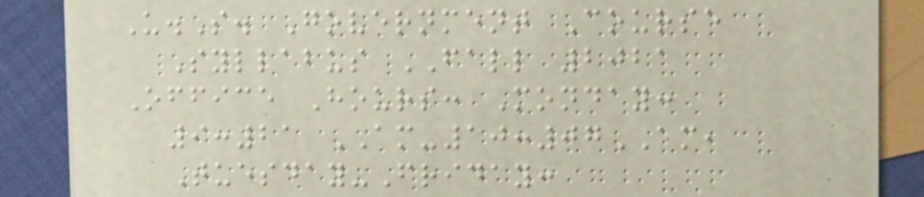U.S. Government Course
Syllabus FALL 2021
Office Hours: Monday:
9:21 AM-10:07AM,
Tuesday-Friday:
